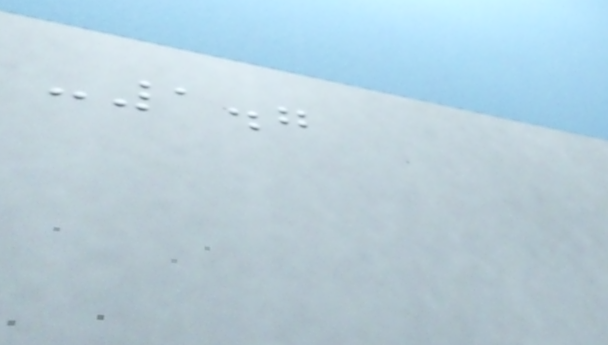-1.7
